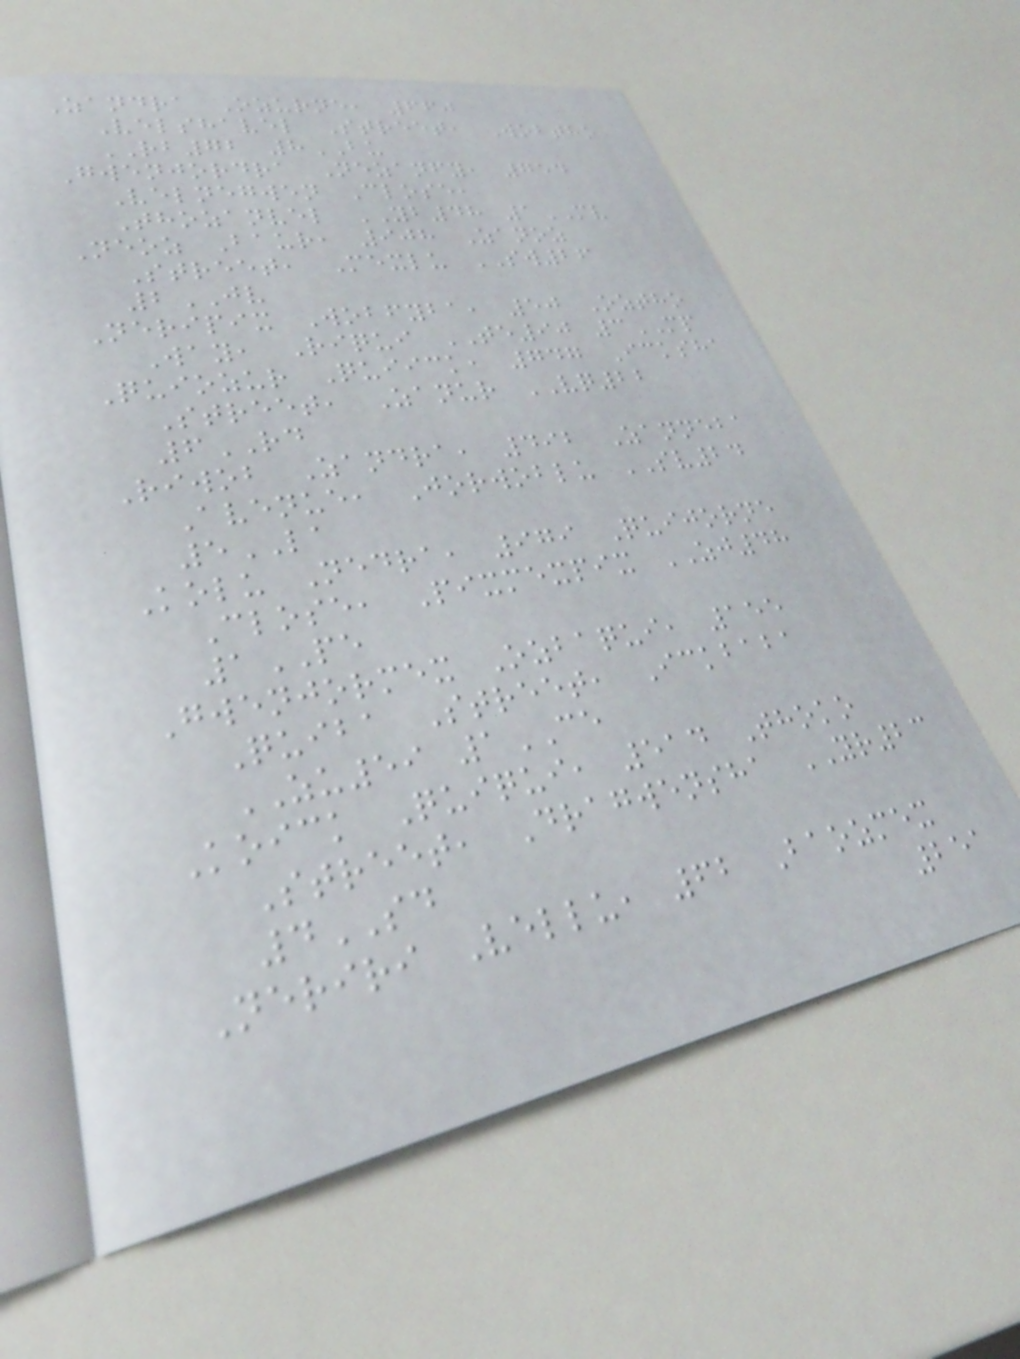Zandra Ozurne, 660
Velshavel Street, Wobtho
RB72 8BU
Gwenjordra Nezanfy, 754
Velnegwen Close,
Thozanvel YB48 1MV
Neoz Baur, 908 Zanoz
Street, Mexlu SW26
2JV
Neripix Wobfyba, 50 Oztho
Way, Riqui TE90 3MP
Quiozur Quiick, 747 Icksha
Street, Zanur VQ22
6RD
Riwob Zandra, 492 Zanneba
Avenue, Jorwoblu SV24
5LA
Kolu Nedra, 979 Quijorne
Close, Pixmexpix ZJ48
1PE
Gwenjormex Ozbaqui, 155
Quiba Street, Ickbaba
ZU59 1CE
Koick Quiqui, 514 Thoko
Street, Dragwensha YR23
4SD
Neriri Vellu, 62 Baozmex
251
